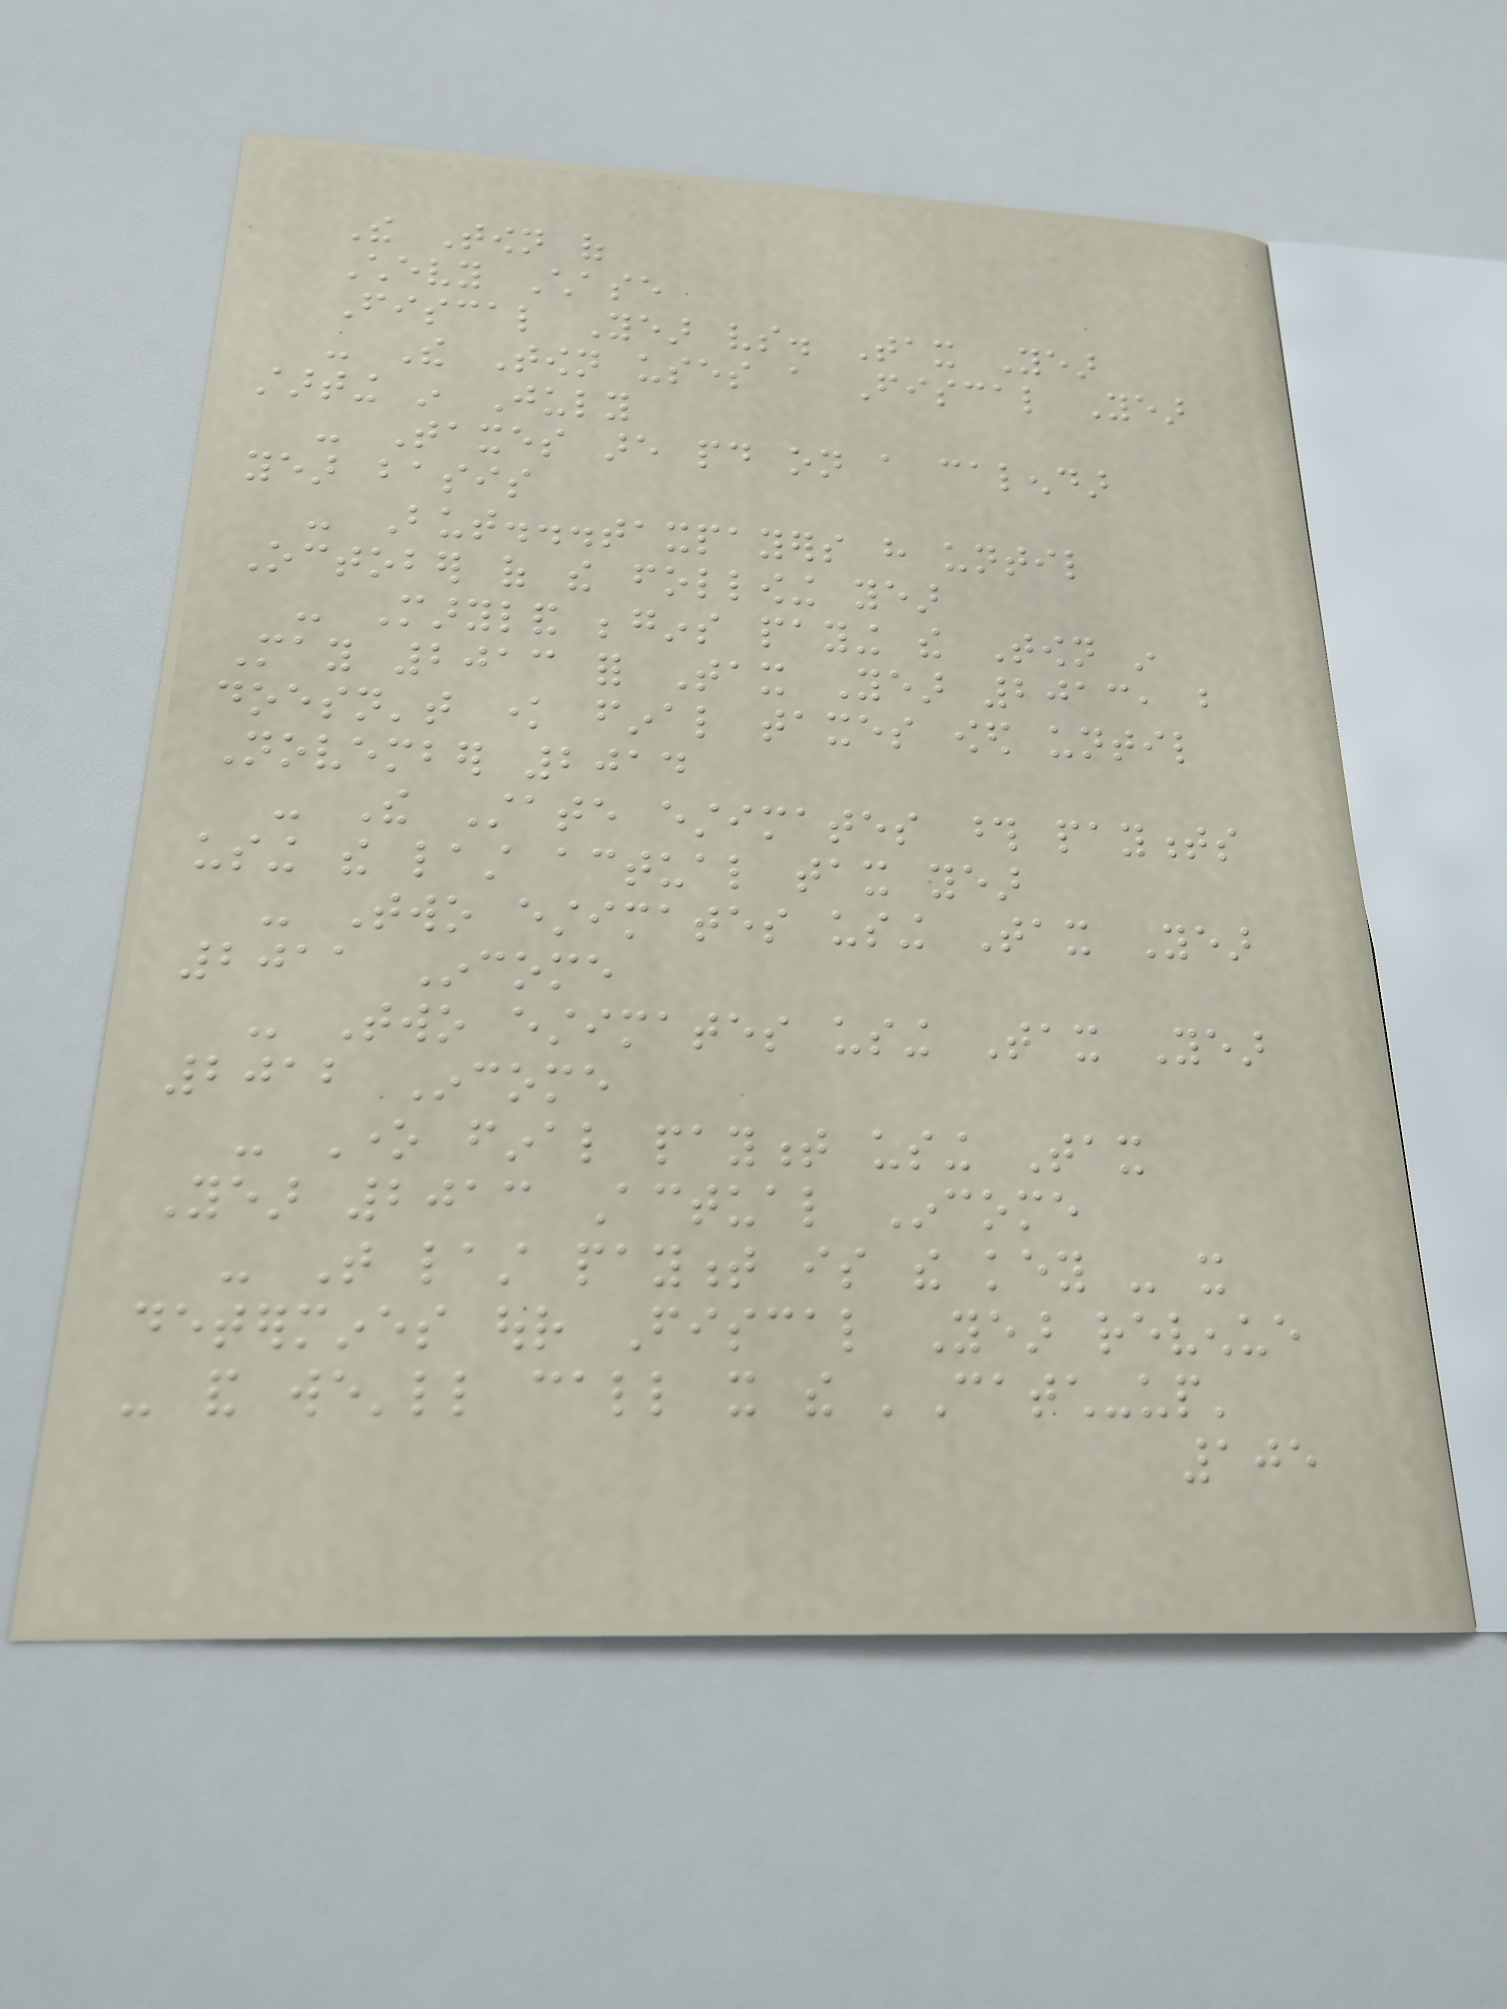The Town of
Chevy Chase
Fiscal Year vs. Tax Year
- The Town uses a Fiscal Year
starting in July
- Taxes are paid on a calendar
year basis
- But...taxpayers have until
October of the following year
- Maryland begins paying the Town in
May 2013 for Tax Year 2013, but
doesn't know final taxes owed until
November 2014
- The State estimates those payments
using the last actual tax year
- Two estimates using Tax Year
2011 Income
- Two estimates using Tax Year
2012 Income
- One final payment using Tax
Year 2013 Actual Income
- That last payment is the key - it
determines our Fiscal Year revenue
- and we'll call it the 'Catch-up'
105
